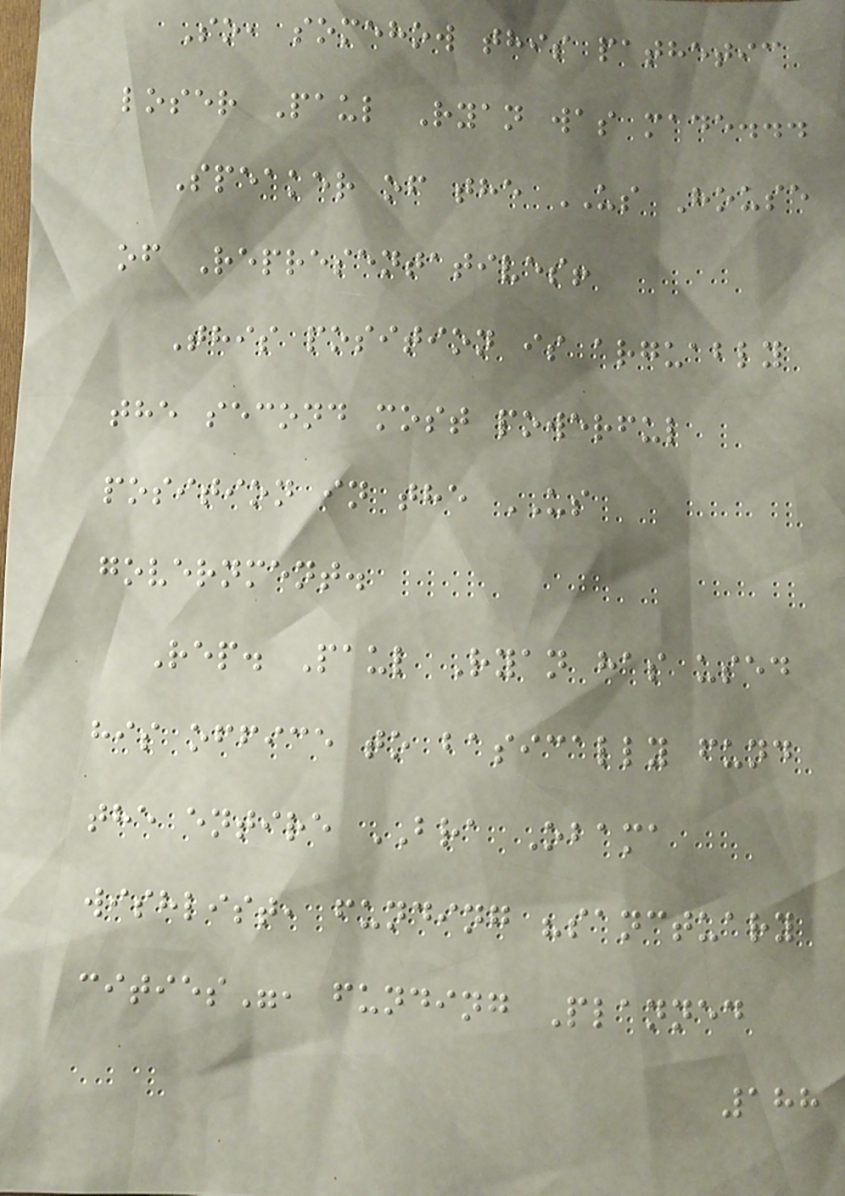So, somehow this pathetic
loser Paul Ryan was made...
Speaker of the US House
of Representatives!
This position is arguably
the second most powerful
position in the US
government.
Rep. Paul Ryan has used
his office to basically fund
the entire BRA Obama
wishlist, funding "sanctuary
cities", funding Planned
188
